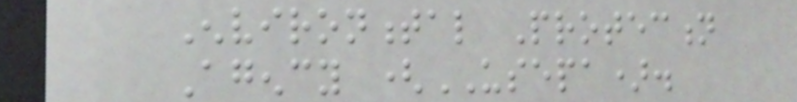Environmental Protection
Agency (USEPA).
